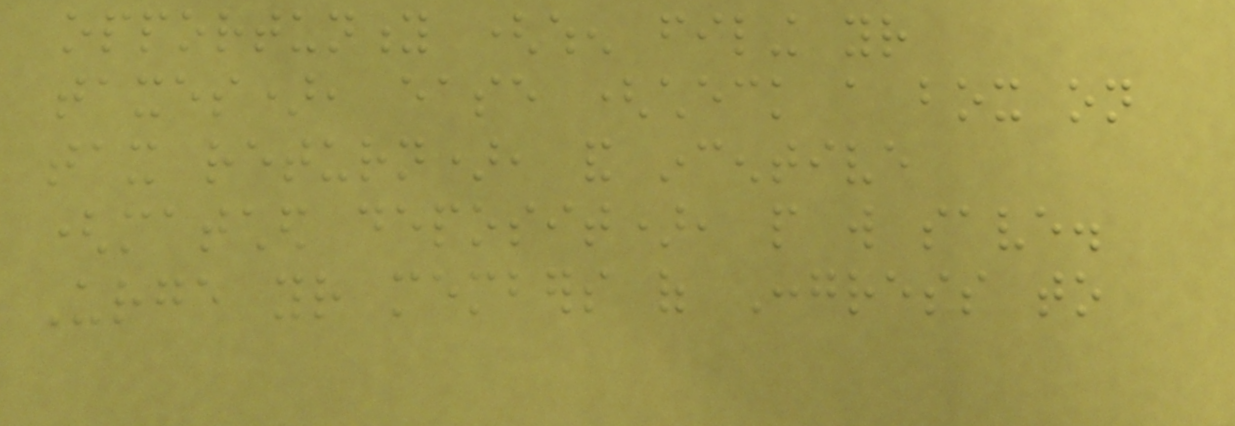opportunity (when filing your
taxes), ease (check a box on
tax return), and incentive
(matched deposit), people will save.
Urge your members of Congress to
